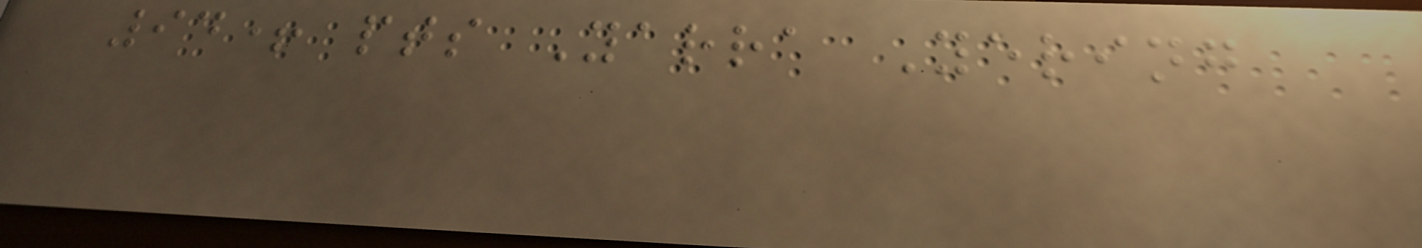94+ pts Yarra Yering
